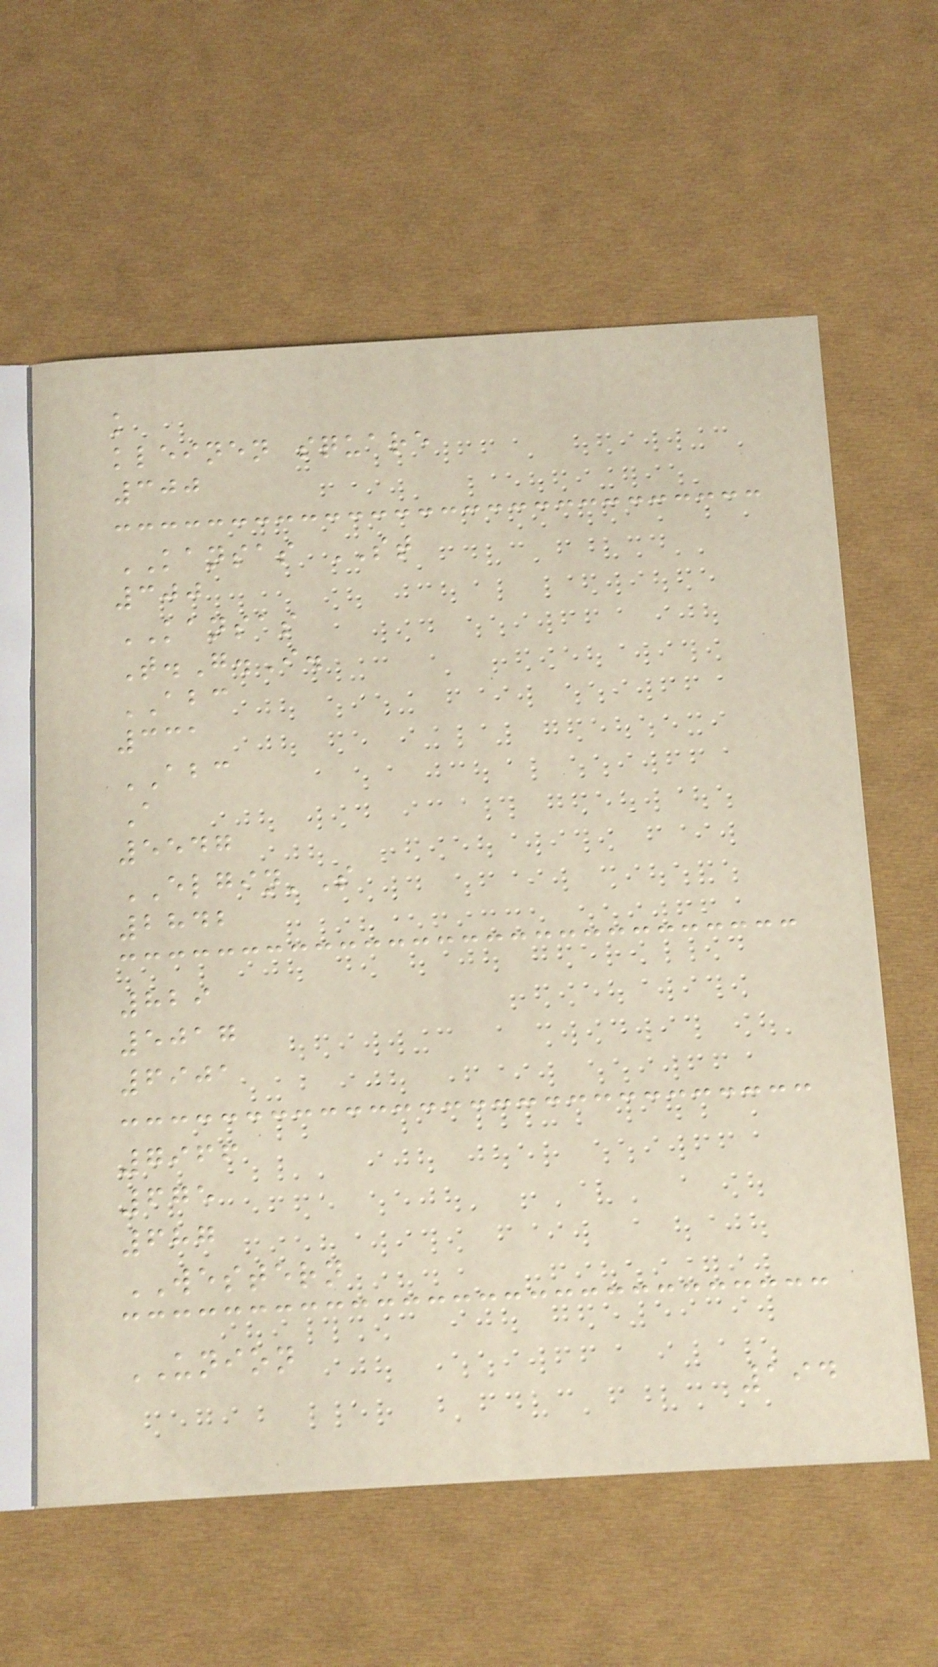k
kleinen square
300
KANSAS ST
300
KANSAS
T.G.I.
ABC
331
ABC
A
5547
ELGIN'S
2842
829
5017
6901
7966
675
687
WESTERN
UNION
194
